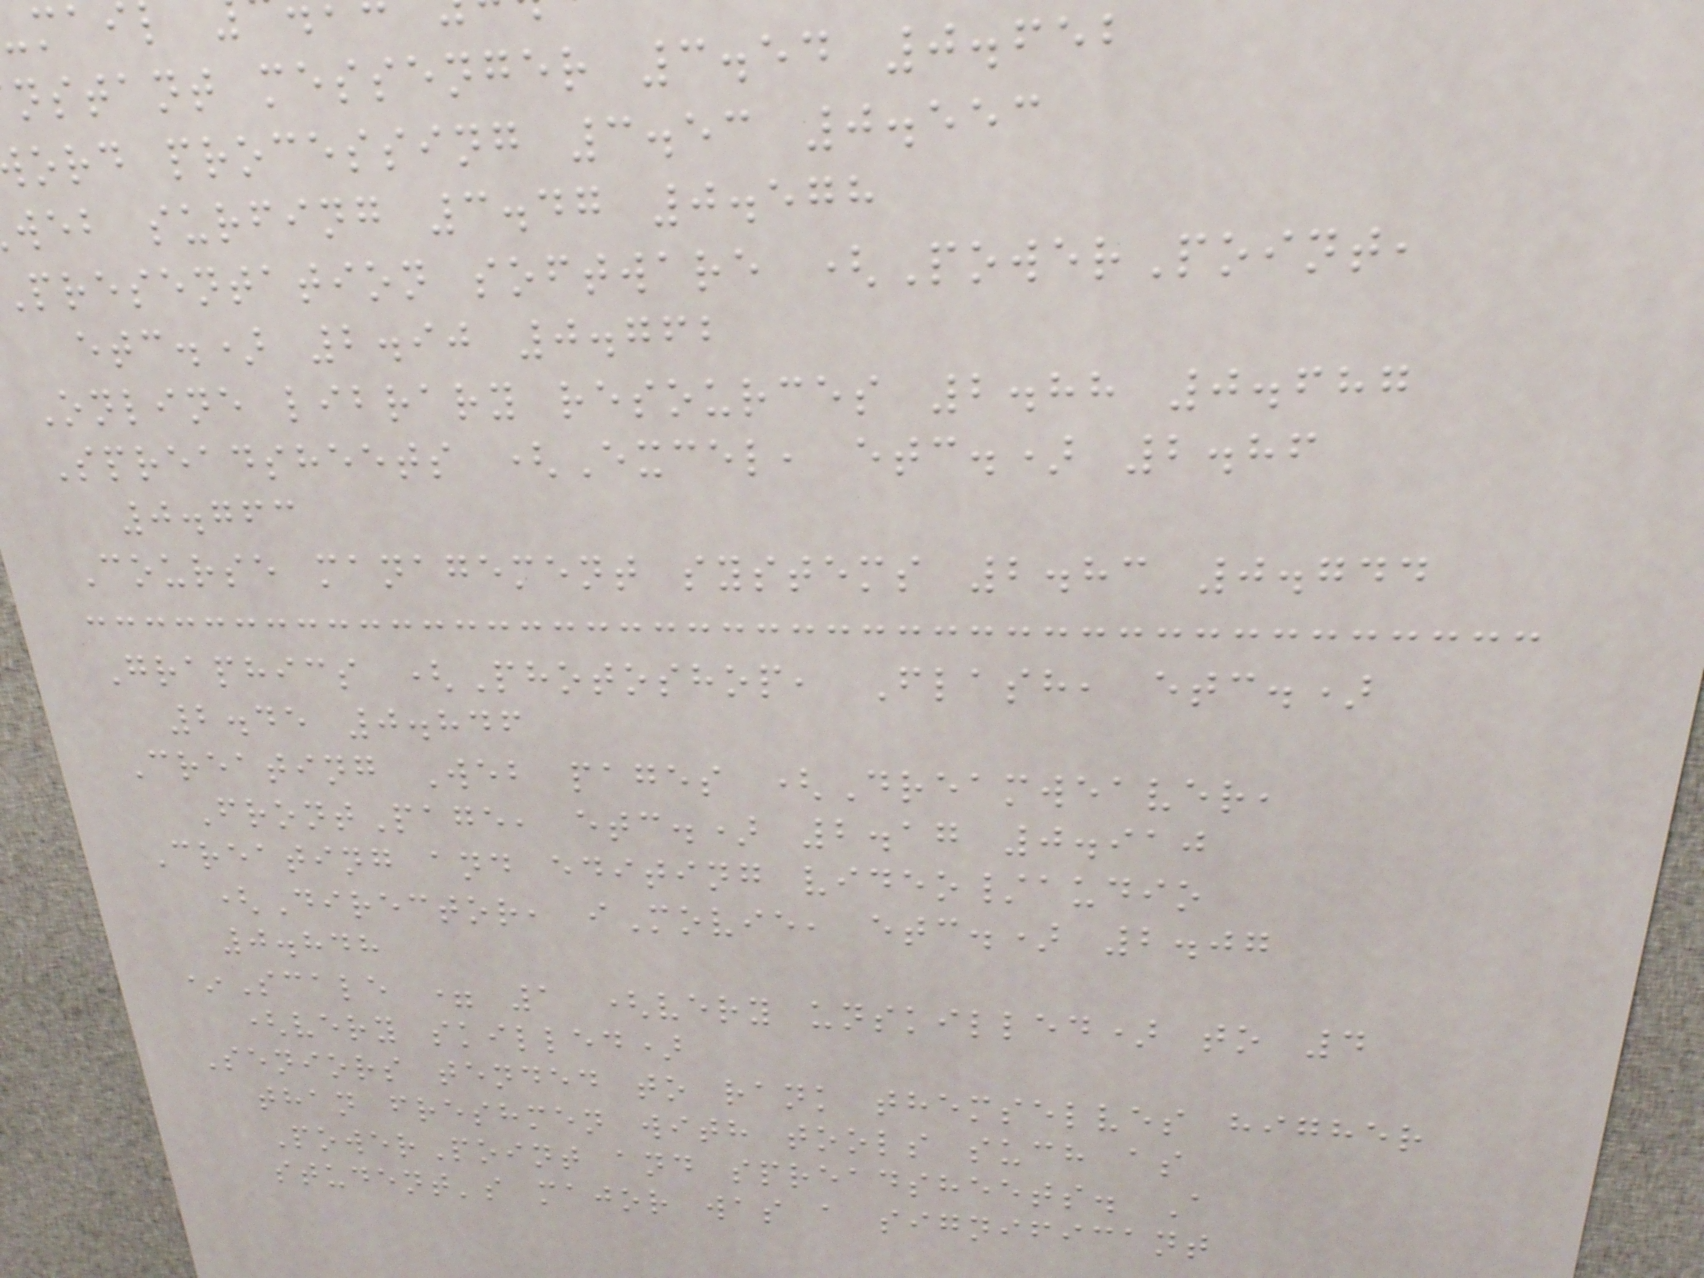nstant messenger 3.54 0.652
ord processing 3.53 0.553
web surfing 3.47 0.578
presentation software (PowerPoint,
etc.) 2.90 0.762
Online library resources 2.88 0.687
Spreadsheets (Excel, etc.) 2.86
0.763
Course management systems 2.83 0.744
Graphics (Photoshop, Flash, etc.)
2.45 0.846
Creating Web pages (Dreamweaver,
FrontPage, etc.) 2.17 0.910
Creating and editing video/audio
(Director, iMovie, etc.) 2.07
0.848
*Scale = 1 (very unskilled) to 4
(very skilled)
Seniors tended to rank themselves higher
than freshmen with tools such as
PowerPoint and spreadsheets. A
student's major was a significant
